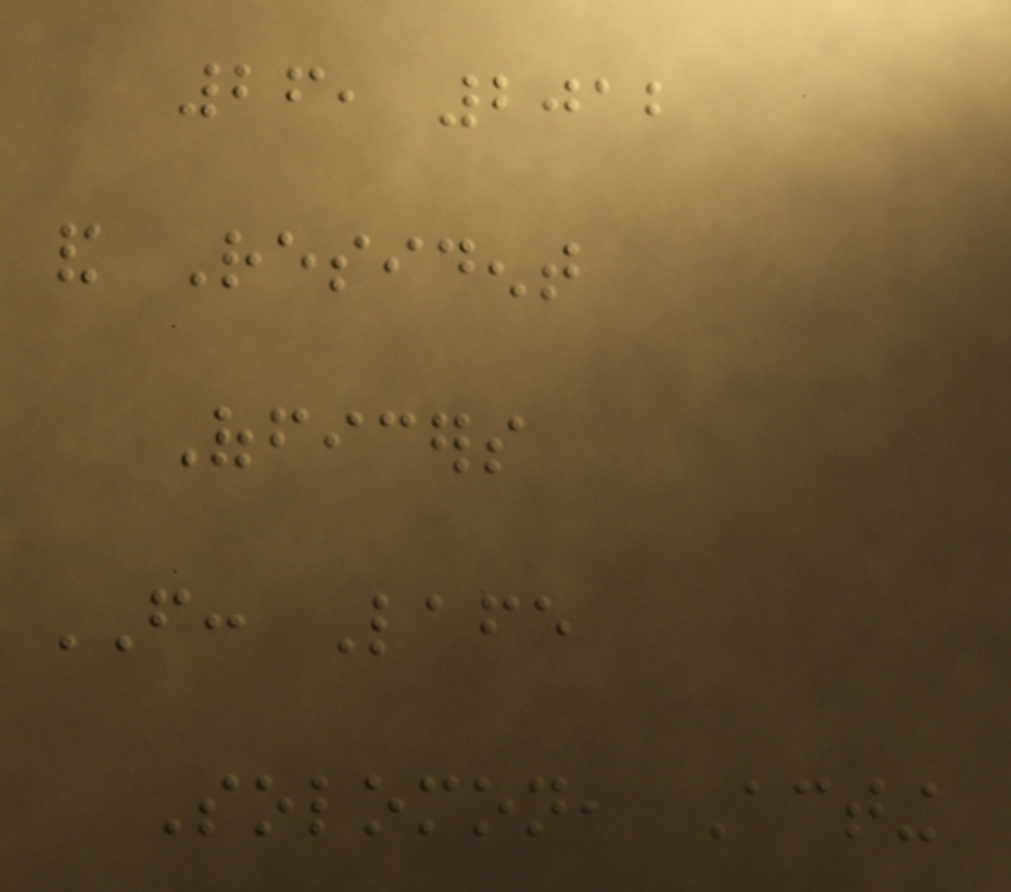26, 2012
and Resident
Officers
FROM: Lafe
Solomon, Acting
